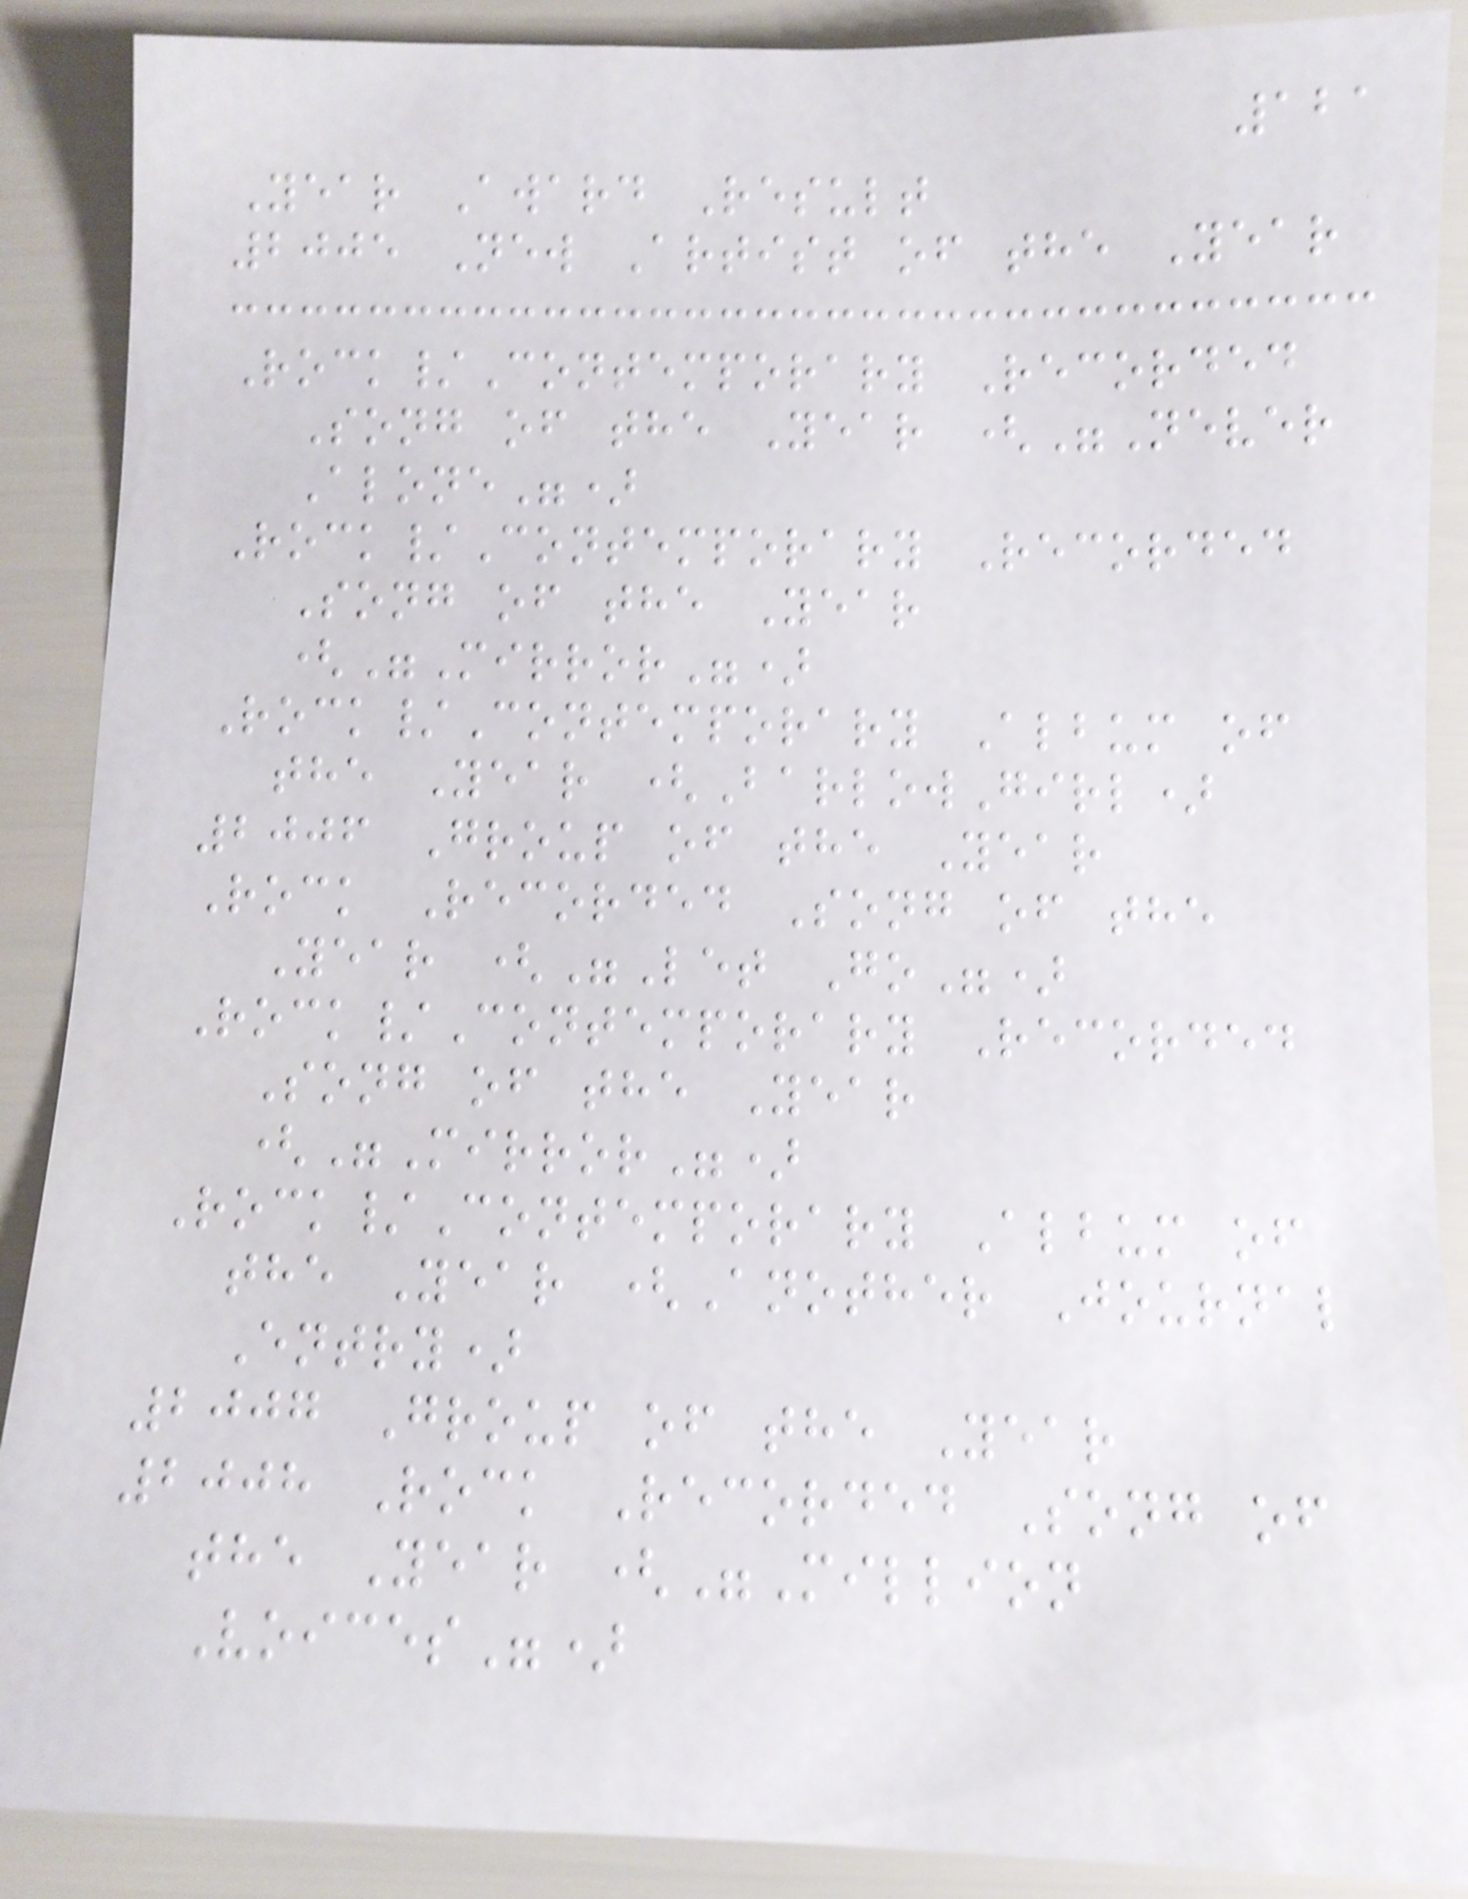121
Year Award Result
2005 New Artist of the Year
Rock/Contemporary Recorded
Song of the Year ("Never
Alone")
Rock/Contemporary Recorded
Song of the Year
("Mirror")
Rock/Contemporary Album of
the Year (BarlowGirl)
2006 Group of the Year
Rock Recorded Song of the
Year ("Let Go")
Rock/Contemporary Recorded
Song of the Year
("Mirror")
Rock/Contemporary Album of
the Year (Another Journal
Entry)
2007 Group of the Year
2008 Rock Recorded Song of
the Year ("Million
Voices")
